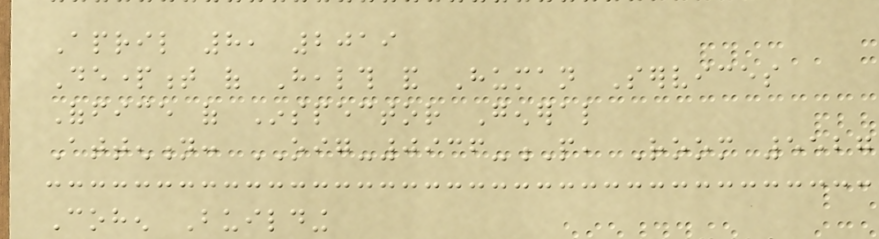April 8, 2019
Department of Health and Human Services
Office of Inspector General
Attention: OIG-0936-P, Room 5527
Cohen Building
